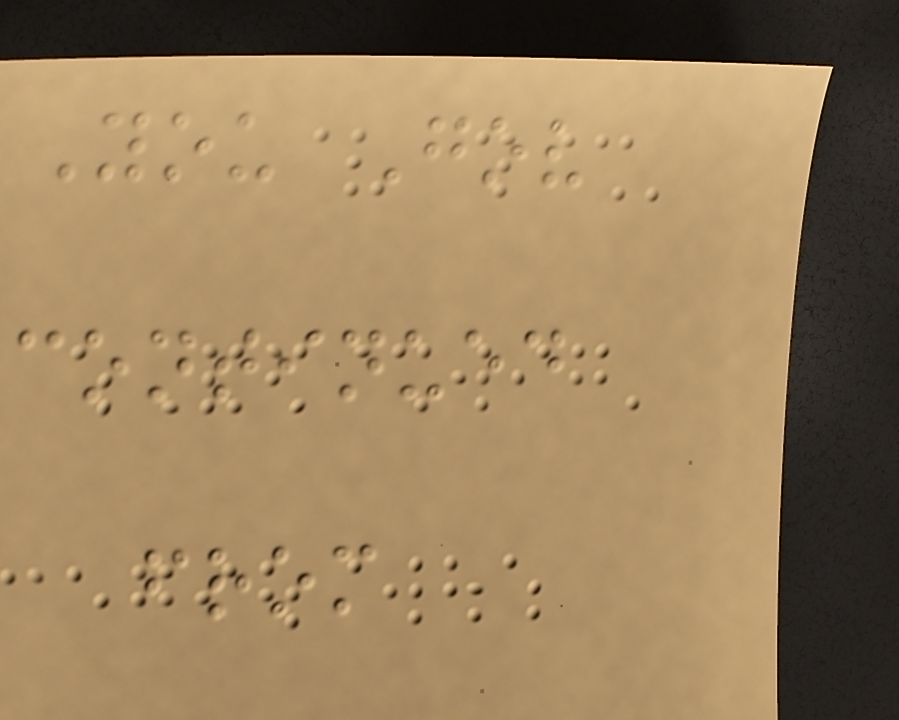You Gov
continued
from
